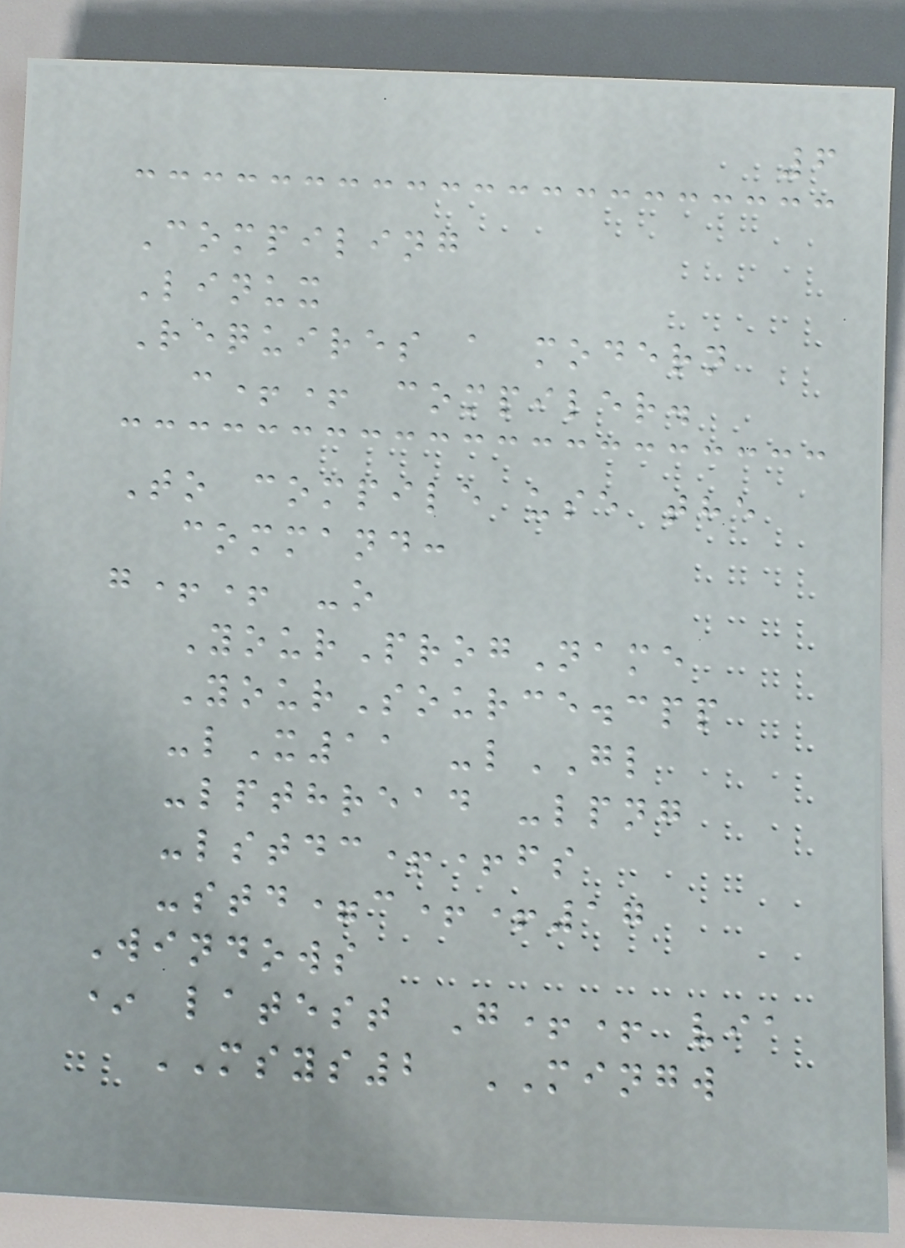6
Compiling
Linux
Requires a modern
c++ compiler.
To compile use the
command:
g++ -o
YourProgName
YourSource.cpp
-lX11 -lGL
-lpthread -lpng
-lstdc++fs
-std=c++17
Windows
* latest G++ via
MSYS2 MINGW
